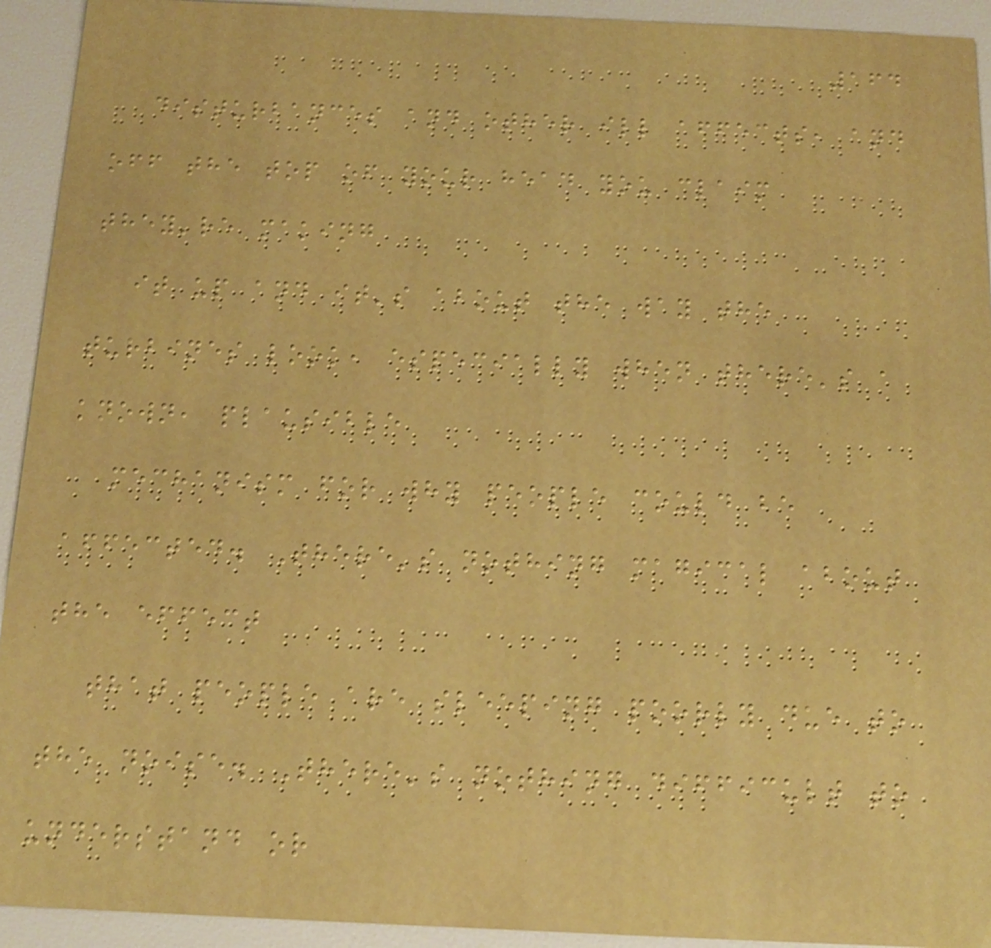164
disturbances and other ill affects, and
off the top of your head you claim
they're making
it up and it's about the way the
turbines look, especially when there's a
known, plausible
mechanism for why people could be
affected. There's nothing magical about
the effect
that people are sleeping poorly due to
the noise. There's nothing difficult to
understand or
